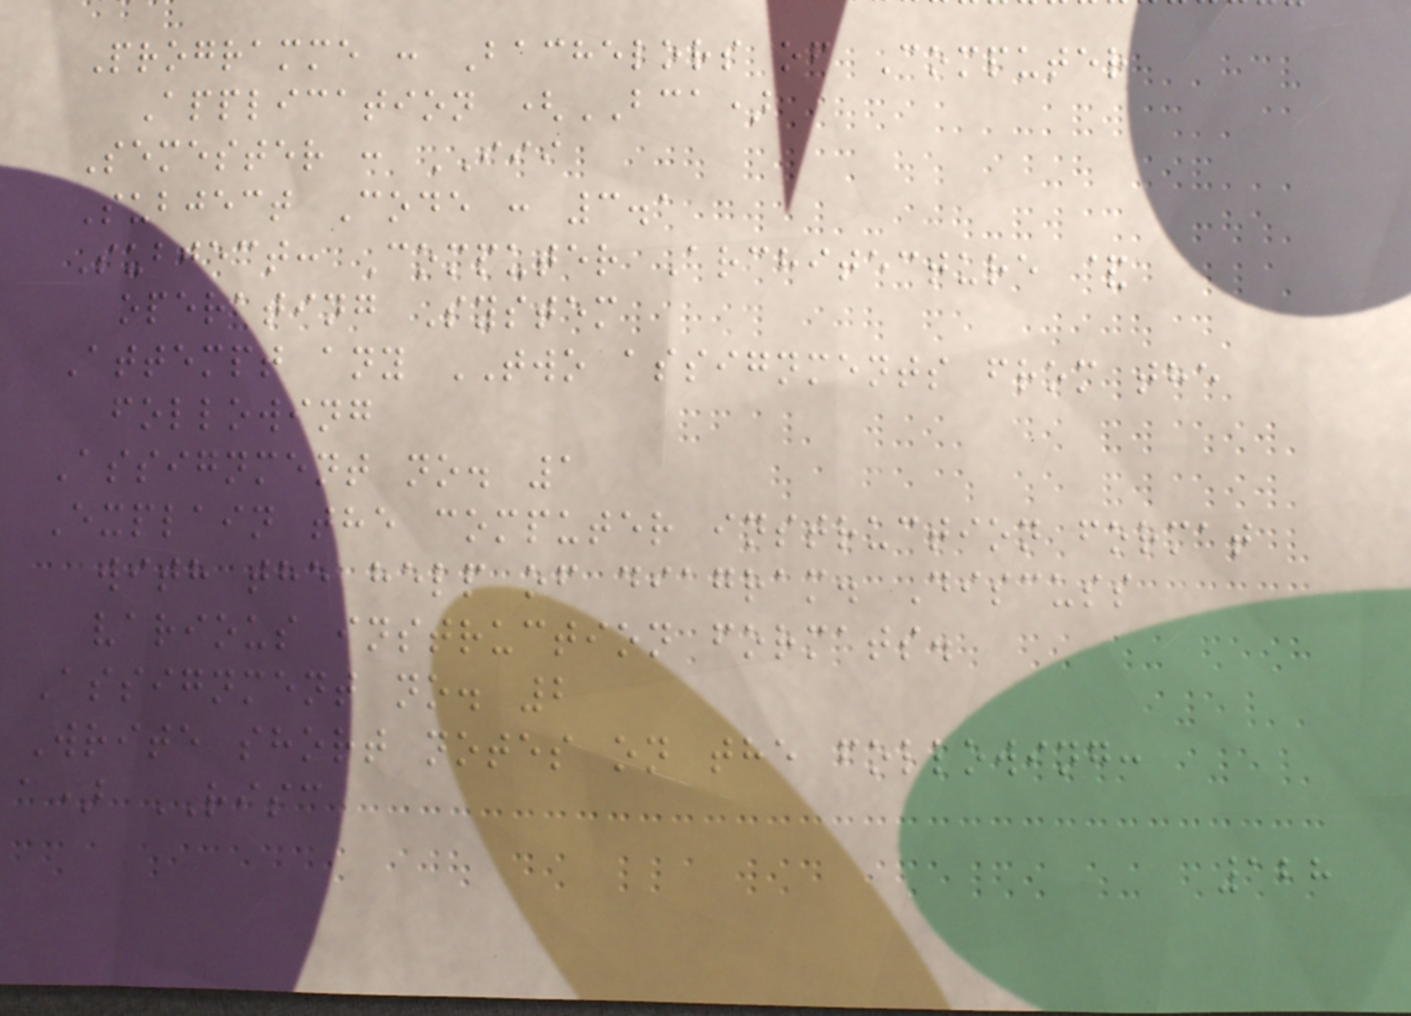Programme : Bachelors of Computer
Application (BCA)
Semester : III
Subject Code : 3.1
Subject: Computer Architecture &
operating System
Attempt any TWO assignments from the
following
Assignment no. 1
Explain the computer instruction format
with the help of diagram. Discuss
various instruction formats.
Assignment no. 2
Write short notes on the following:
a) RISC
128
